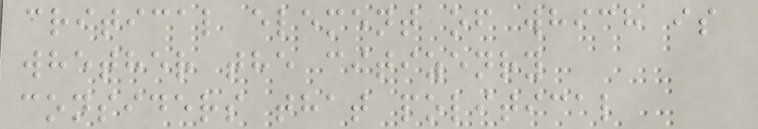critical element of which is
whether the citizenry
considers that political
